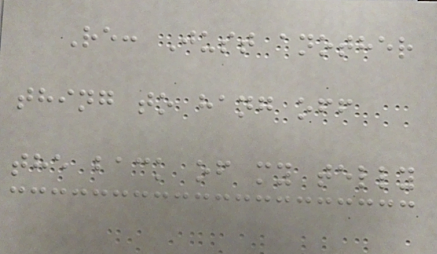Re: Just another
thing to hang off
the back of my telly
